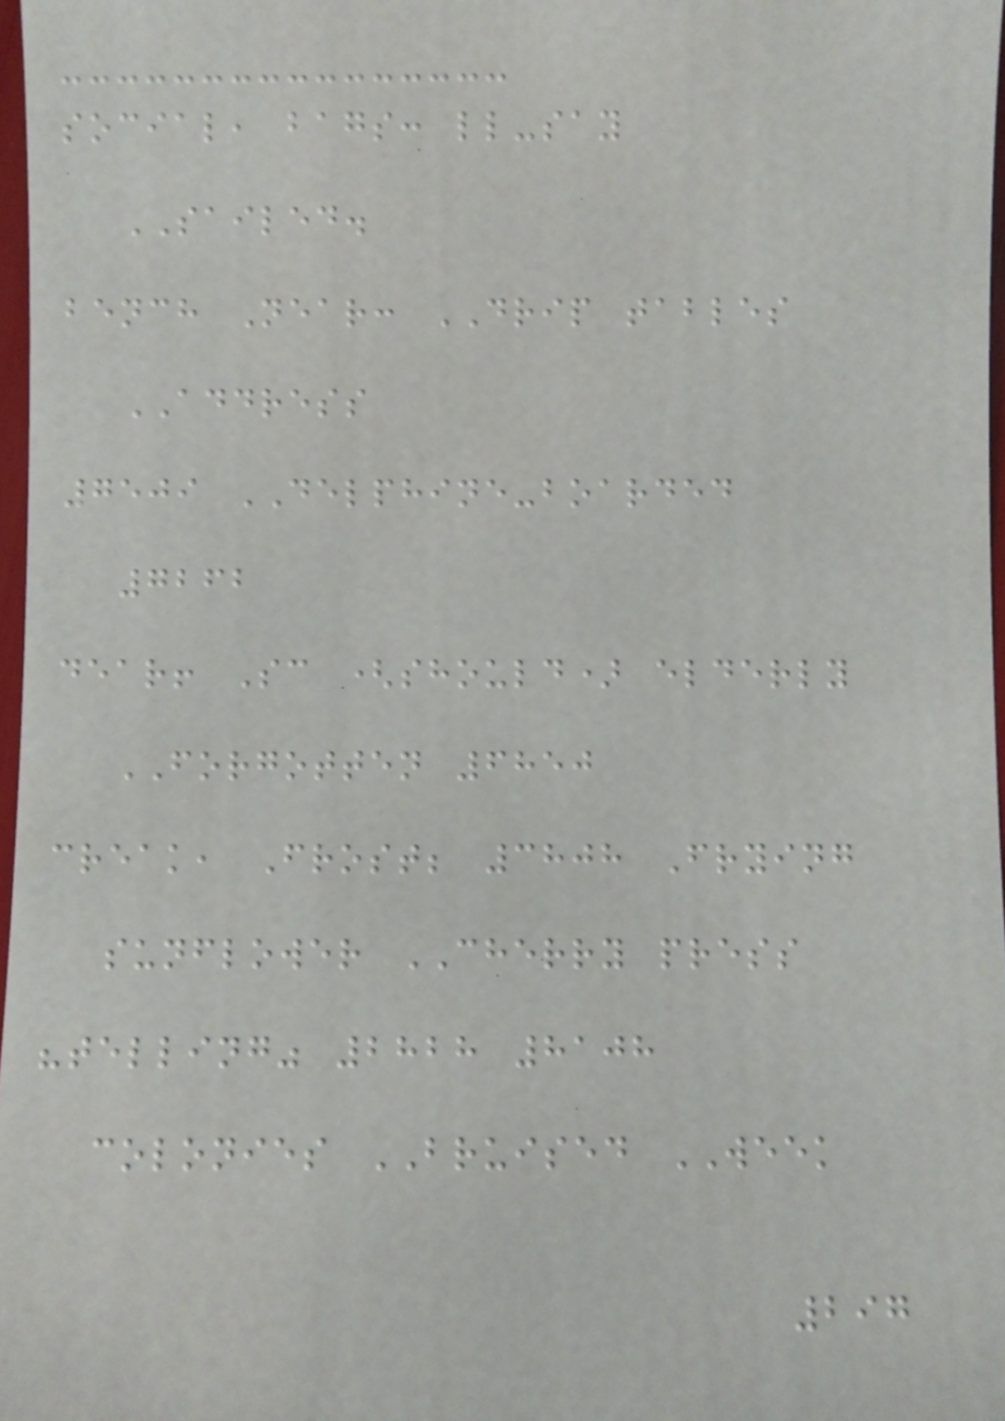social, bags: ll-say
SAILED.
bench Near: DRIP tables
ADDRESS
7509 DELPHINE-boarded
7262
dear! Sc (should) elderly
FORGOTTEN 6850
creak, Frost; 3808 Frying
sunflower CHERRY press
"telling" 2828 8108
colonies BRUISED WEEK
297
